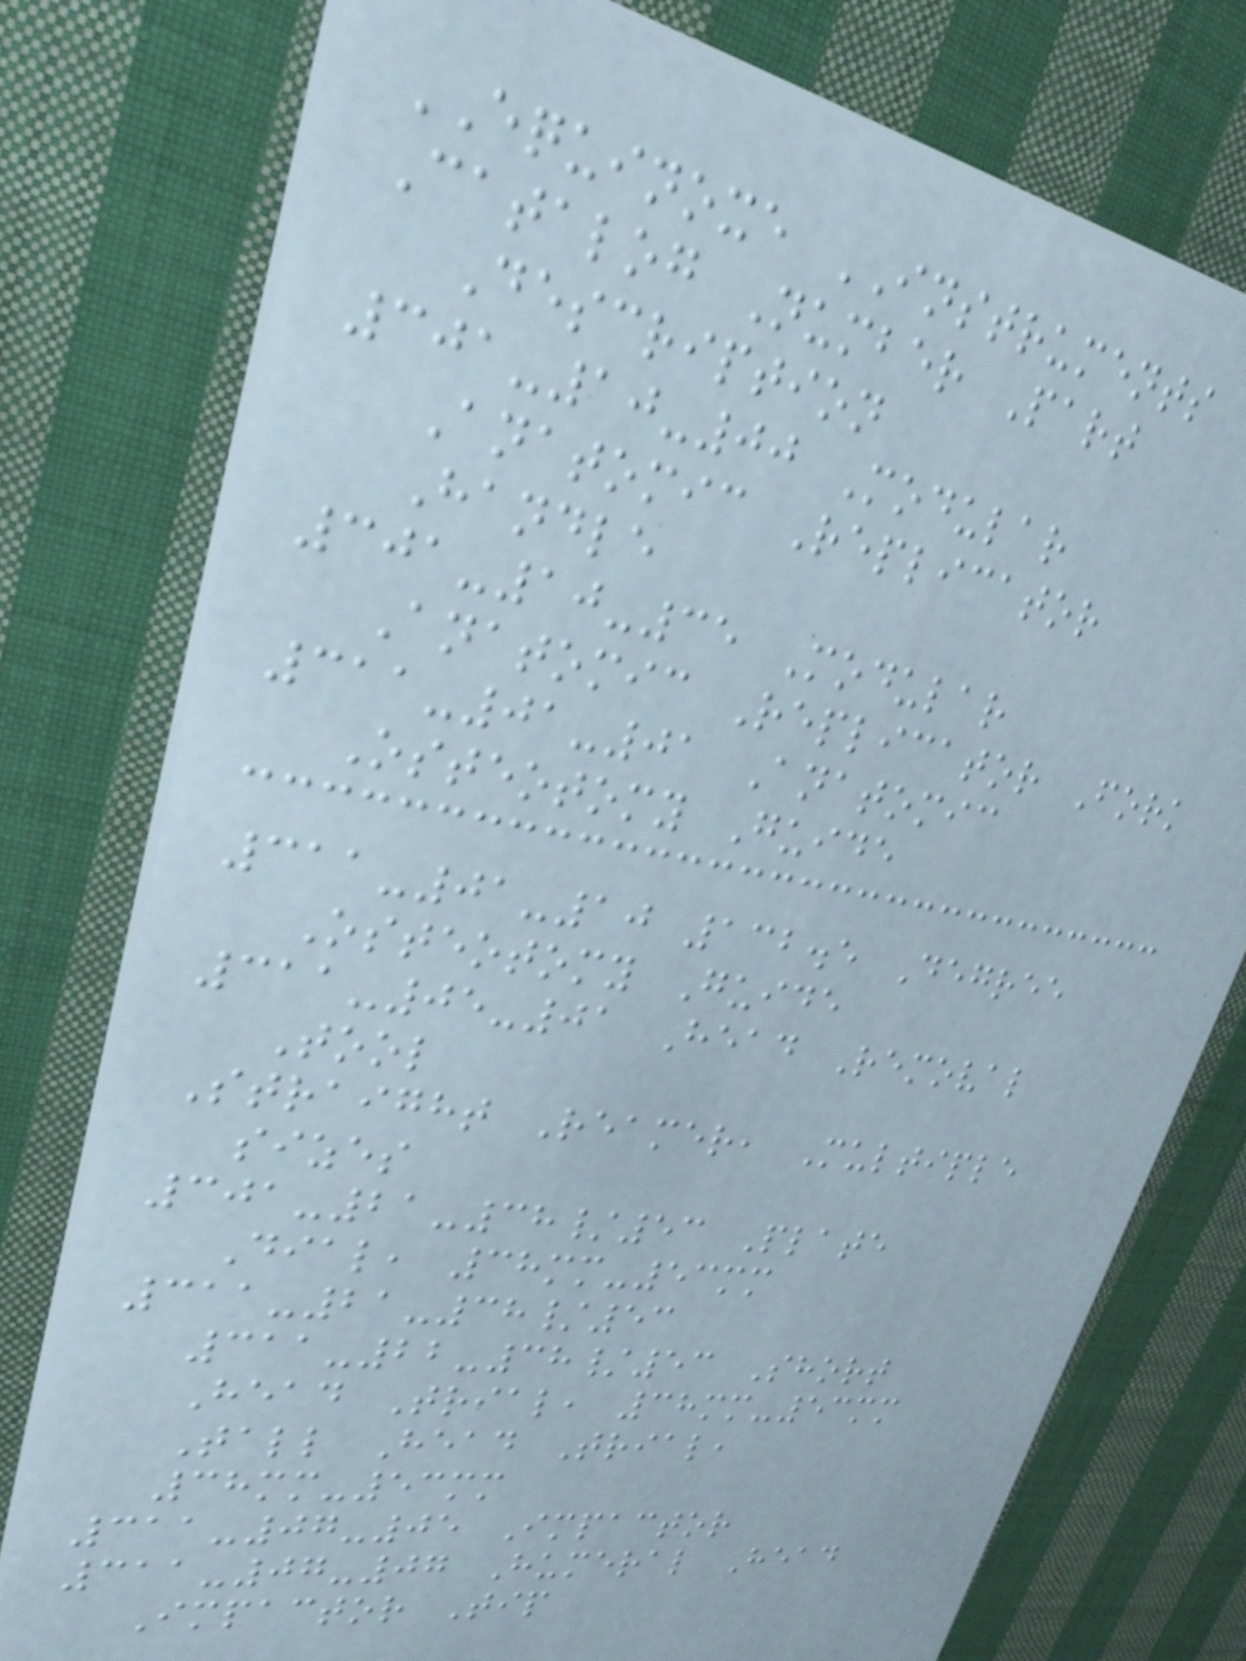EQUINOXE INSTRUMENTS
Catalog Number Part
Description
301-10-00 Modular
Anatomic Replicator
Handle
301-10-35 Modular
Anatomic Replicator Fork
311-01-01 Anatomic
Osteotomy Guide
311-01-10 132.5 Degree
Osteotomy Guide
311-05-01 Head Removal
Tool
Straight Reamer, Multiple
sizes
301-21-38/53 Plate
Dial, 38mm-53mm
311-21-38/53
311-22-38/53 Short
Head Trial, 38mm-53mm
Tall Head Trial,
38mm-53mm
311-07-05 Impactor
311-07-07 Humeral Head
Impactor Tip
